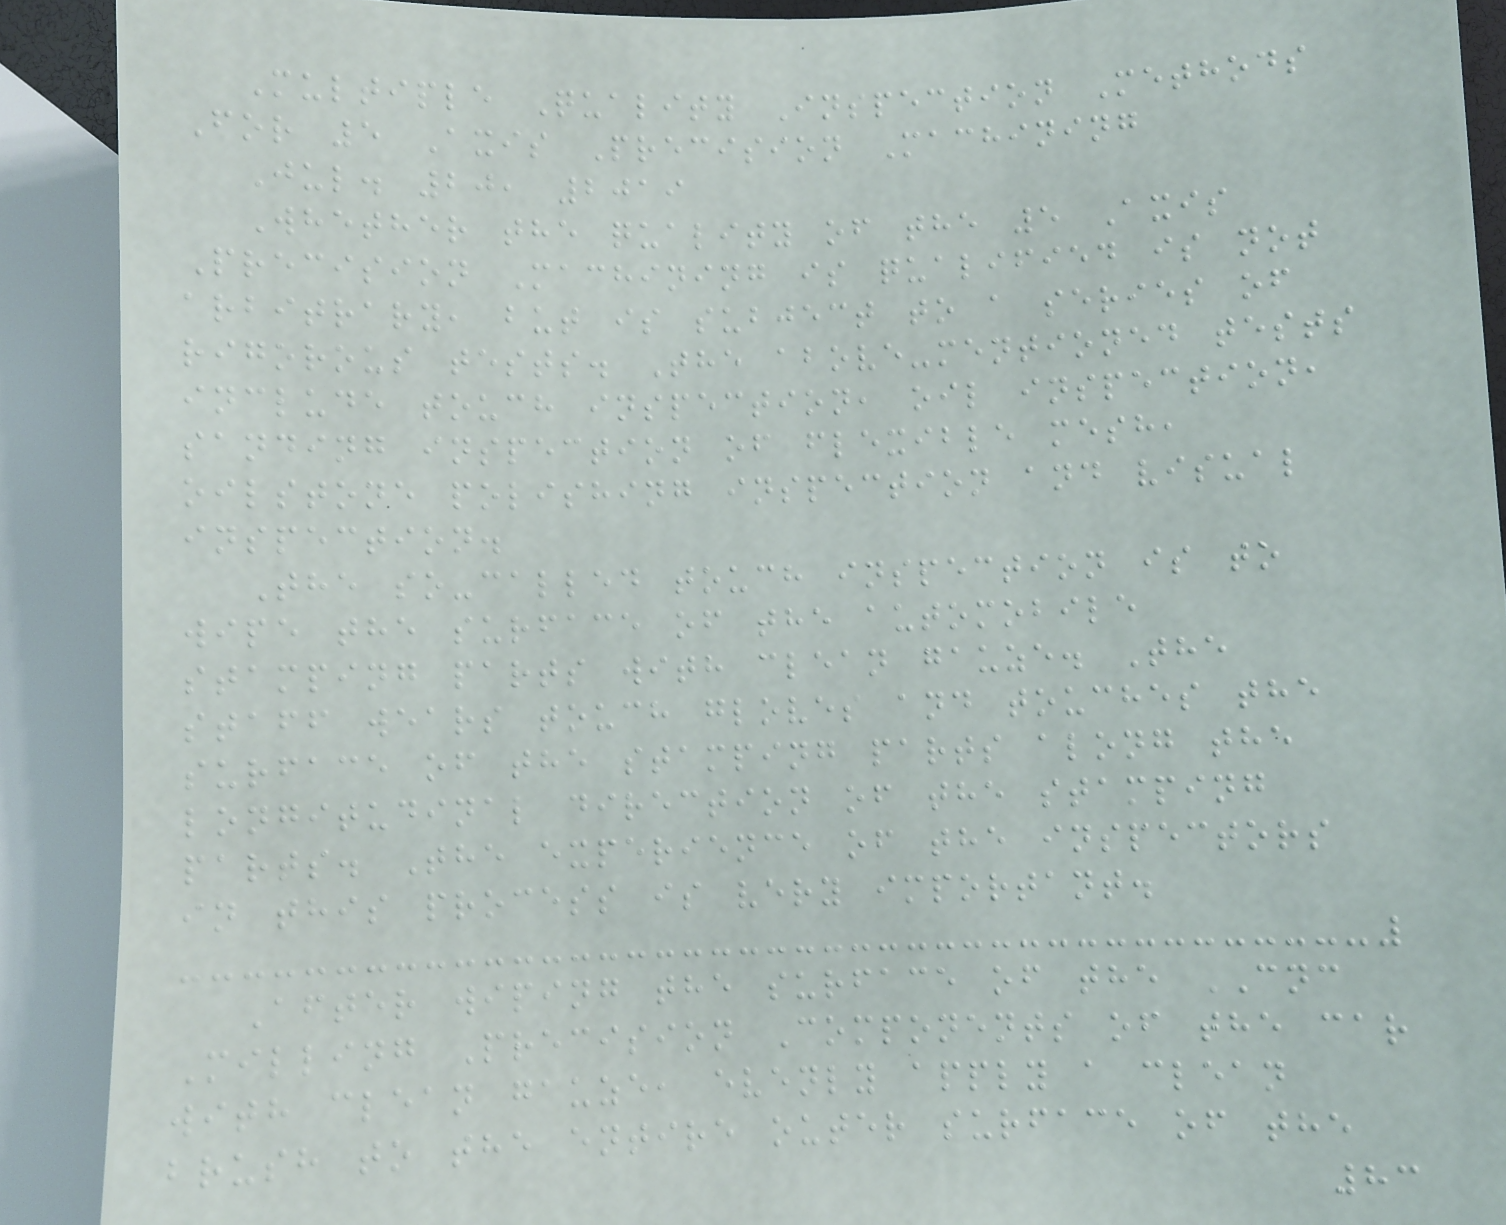Multiple Quality Inspection Methods
For 5 Axis Precision Machining
Jul. 20, 2019
Whether the quality of the 5 Axis
Precision Machining is qualified is not
arbitrary, but is subject to a series of
rigorous tests. The above-mentioned tests
include touch inspection, oil inspection,
sanding inspection of flexible mesh,
oilstone polishing inspection and visual
inspection.
The so-called touch inspection is to
wipe the surface of the automobile
stamping parts with clean gauze. The
staff wears touch gloves and touches the
surface of the stamping parts along the
longitudinal direction of the stamping
parts. The experience of the inspectors
in this process is very important.
After wiping the surface of the CNC
Milling Precision Components of the car
with clean gauze, evenly apply a clean
brush to the entire outer surface of the
83
